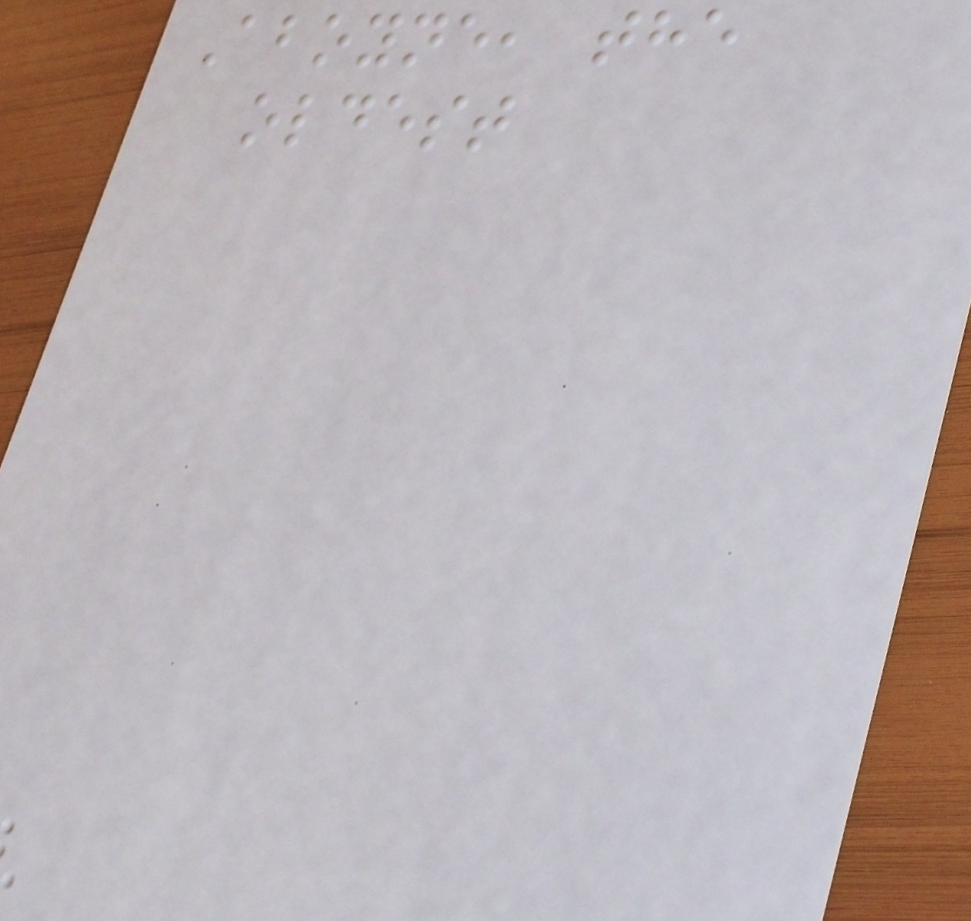Aboyne, the
oldest
